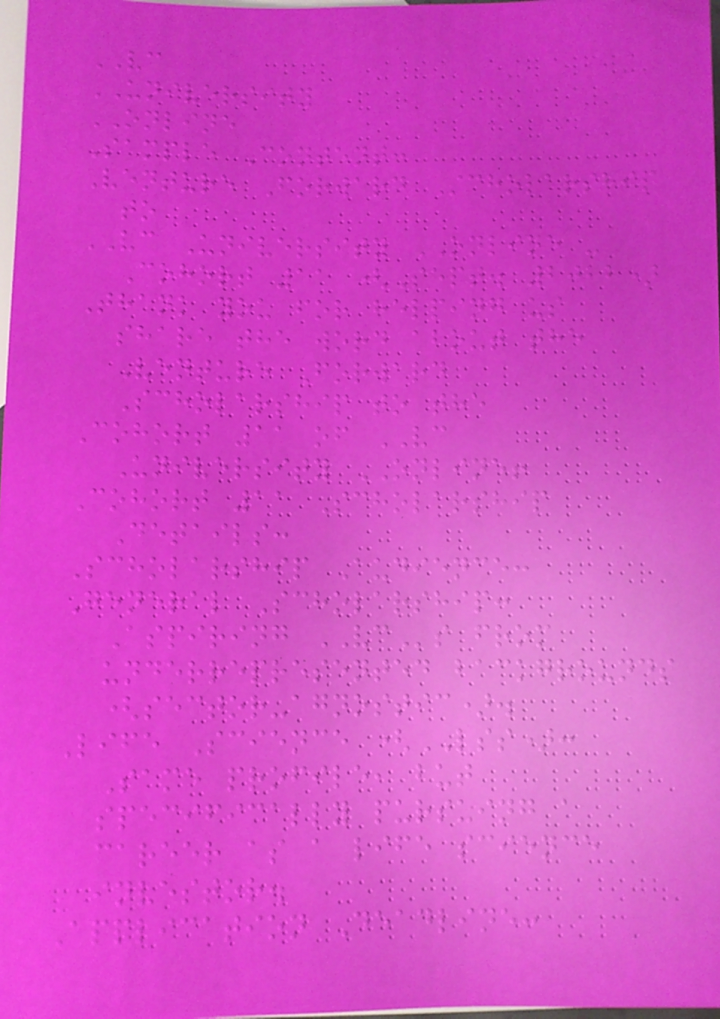VC
UNIVERSITY
ONLINE
Sample Content:
Venture Forward Scholarship
to
VC University ONLINE -
Cohort 11 (Sept. 2022)
Thank you for helping us
share the word about the
Venture Forward
Scholarship to the
Cohort 11 of VC
University ONLINE!
Cohort 11 Scholarship
Details:
Scholarship Audience:
General Scholarship:
Aspiring VCs from
underrepresented backgrounds
(sector-agnostic).
Life Science (LSS):
Same profile, but
specifically pursuing a
career as a life science
investor.
Application Deadline:
